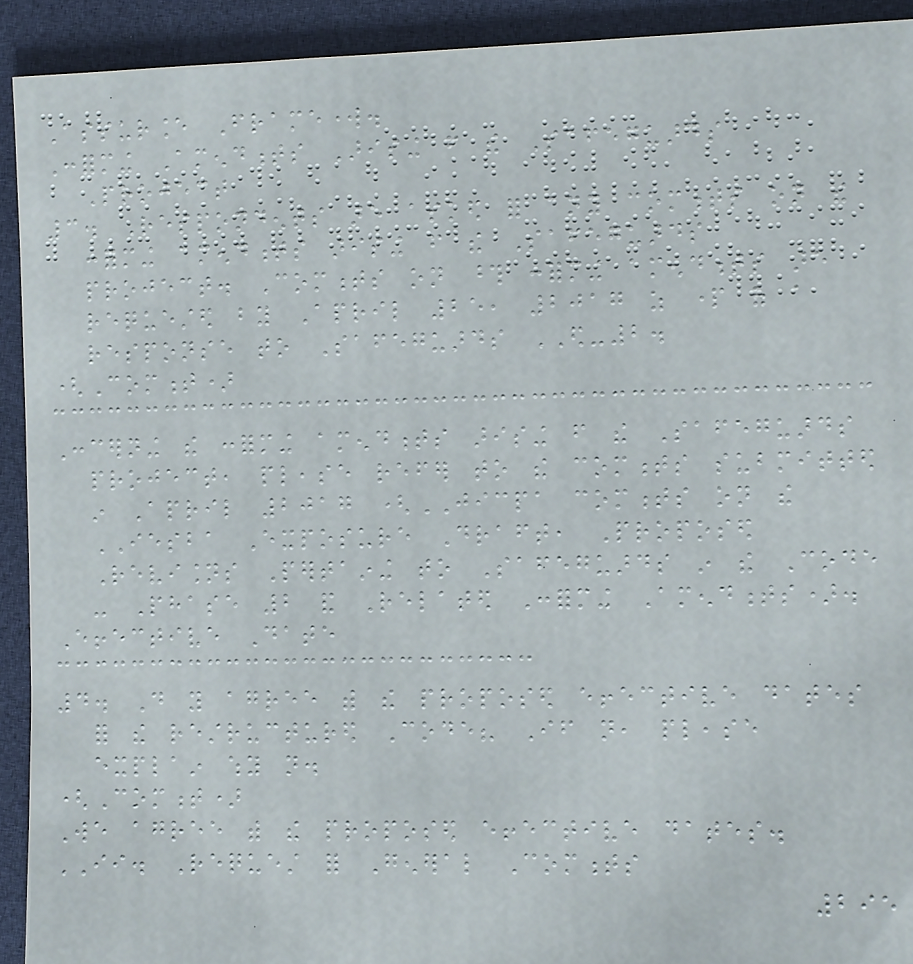Assurance Framework.
Conforming Amendments Arising from the Safeguards
Project
3. Respondents are asked for any comments on the
conforming amendments arising from the Safeguards
project. Comments on those conforming amendments are
requested by April 25, 2017 as part of a
response to Safeguards ED-2.
(Comment)
Concerning the conforming amendments arising from the Safeguards
project, please refer to the comments submitted
in April 2017 (JICPA comments on the
IESBA Exposure Draft, Proposed
Revisions Pertaining to Safeguards in the Code
- Phase 2 and Related Conforming Amendments).
Effective Date
4. Do you agree with the proposed effective dates
for the restructured Code? If not, please
explain why not.
(Comment)
We agree with the proposed effective dates.
II. Request for General Comments
295
